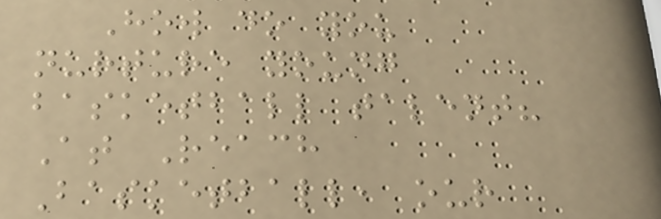How do you
nurture young
basketball talent?
At Reach
Basketball, our
